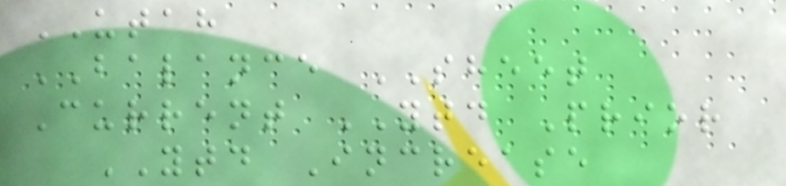UTAH
BALANCE SHEET
Current YTD Prior
YTD Increase
